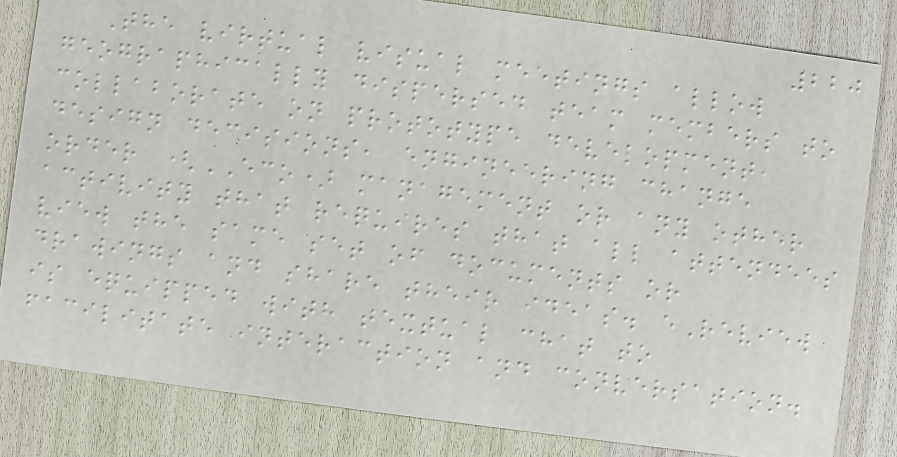220
The virtual visual meetings allow
geographically dispersed team members to
collaborate on prototype development,
design decisions, engineering change
order (ECO) management or any other
activity that requires that all attendees
view the same set of documents or
drawings and share their ideas. eReview
is equipped with textual chat to
facilitate interaction and conversation.
